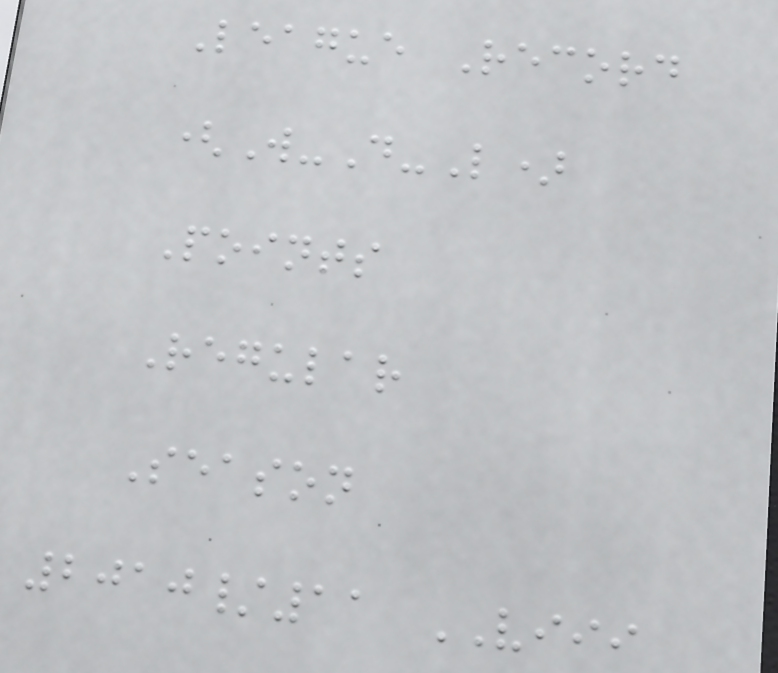League Record
(W-D-L)
Points
Regular
Season
2010/11 VIII
